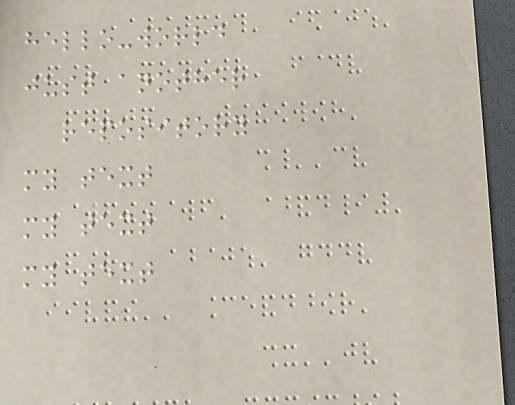hello-world
just another
repository
my text
my text
my text
